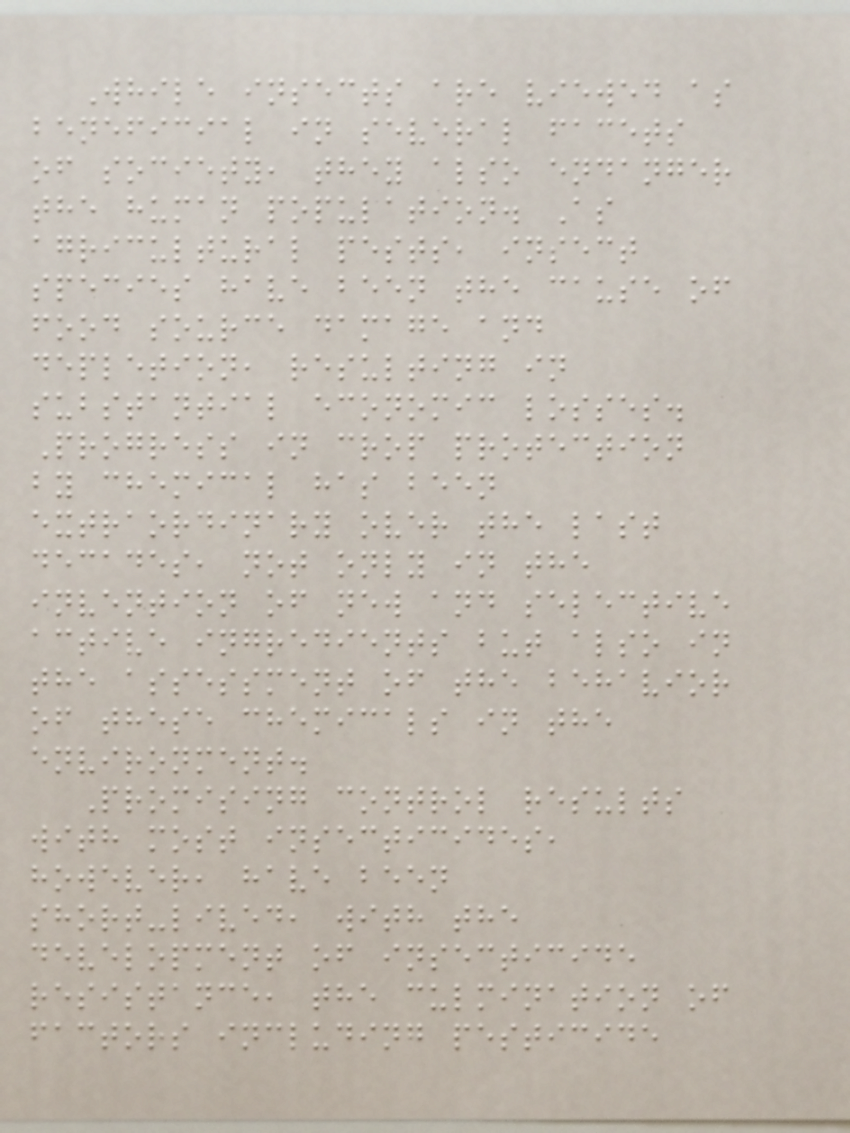While insects are viewed as
beneficial in several facets
of society, they also endanger
the human population. As
agricultural pests, insect
species have been the cause of
food source damage and
depletion, resulting in
substantial economic losses.
Progress in crop protection
by chemical has been
extraordinary over the last
decades, not only in the
invention of new and selective
active ingredients but also in
the assessment of the behavior
of these chemicals in the
environment.
Promising control results
with most insecticides,
however, have been
short-lived, with the
development of insecticide
resistance, the culmination of
factors including pesticide
